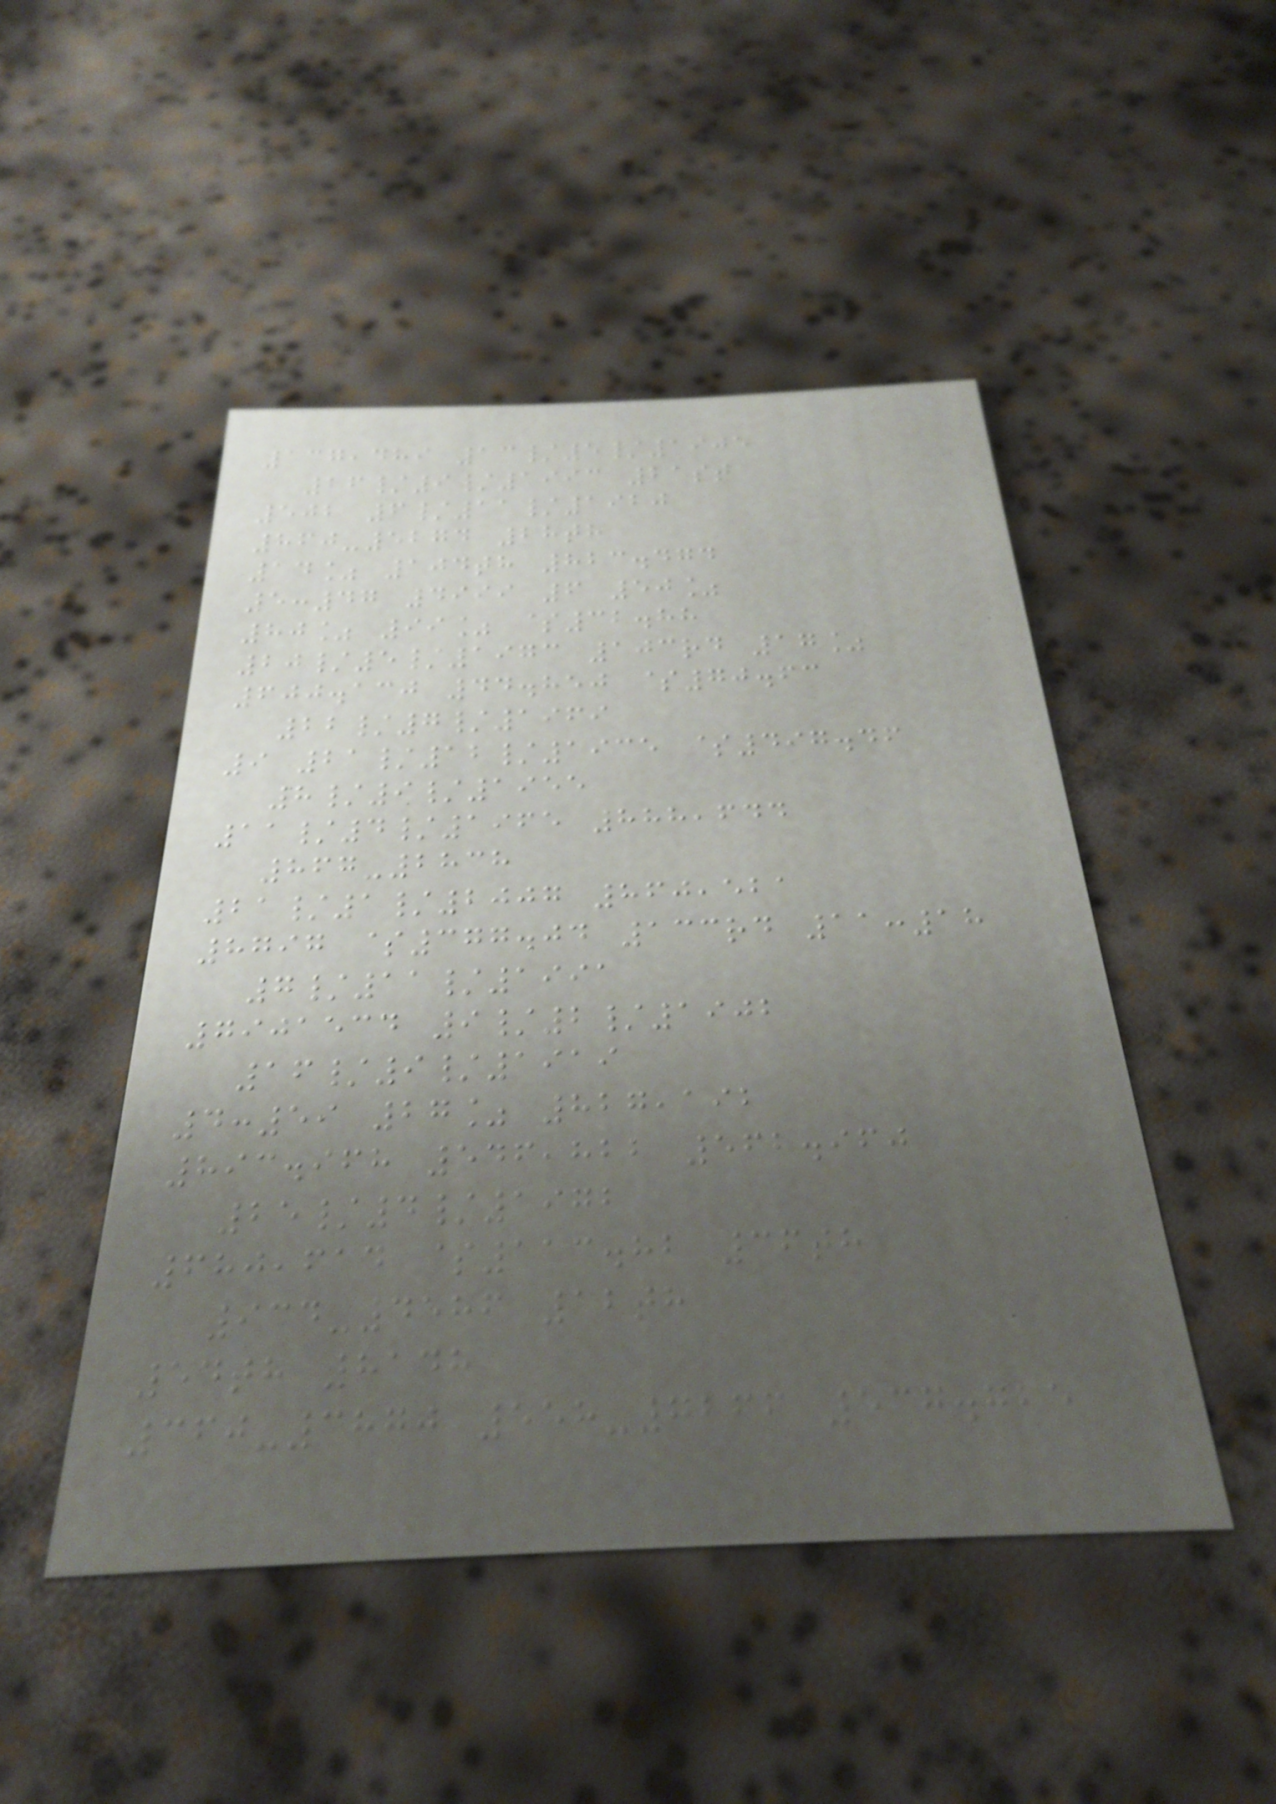137,489 13/5/1905
26/9/1993 21st
502 6/11/1920
860-5274 28th
14% 104th 823.474
5:47 4999 6 50%
80% 99% $32.88
20/5/1973 103rd 17%
600.130 44.850 $70.63
22/7/1969
9 21/12/1935 $497.46
8/9/1955
11/4/1965 888,644
867-2838
21/1/2007 860,521
8797 $377.04 133rd 11:18
7/11/1991
7901534 9/2/1902
16/9/1919
4:59 27% 827,192
893.968 546,822 562.960
25/4/1972
680,614 $113.82 36th
934-4586 12th
54th 8148
360-3870 558-7266 537.725
